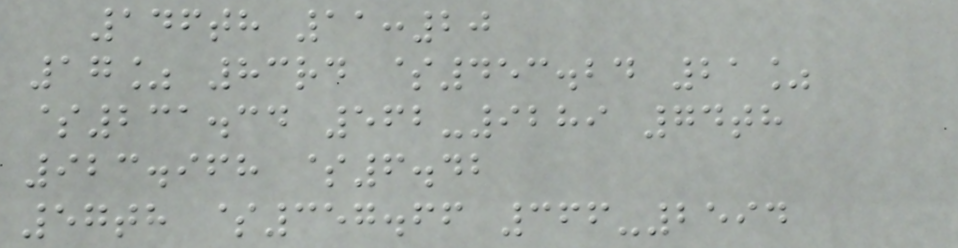146th 11:20
17% 83rd $453.24 21%
$231.34 562-9289 74th
923.968 $6.42
57th $357.66 366-2594
